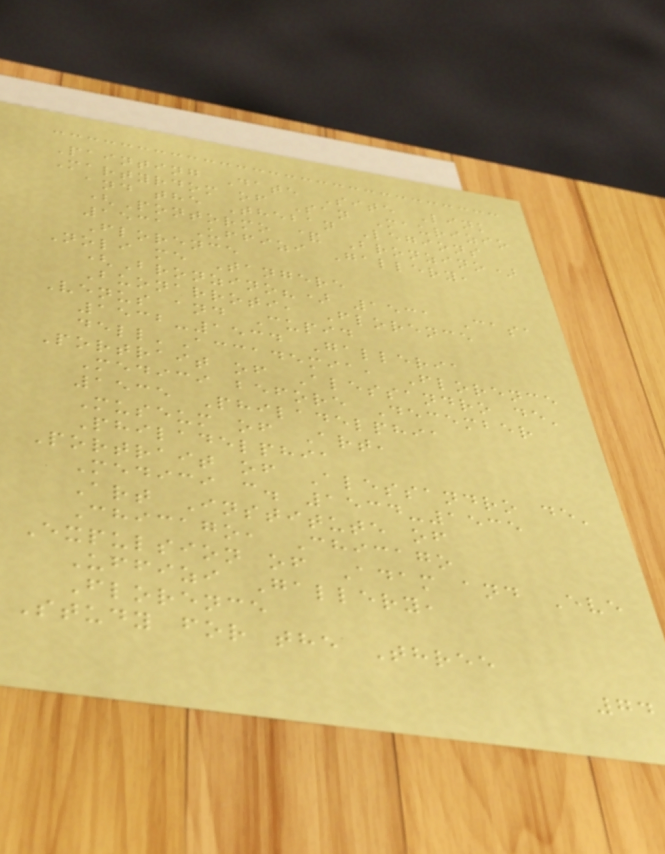Painting Date Site Link
Martyrdom of San Maurizio
and the Theban Legions
(Pontormo & Bronzino)
1531 Uffizi Gallery,
Florence
Noli me Tangere
(Bronzino?) 1531 Casa
Buonarroti, Florence
Venus and Cupid
1532-1534 Galleria
dell'Accademia, Florence
Portrait of Alessandro de'
Medici before December
1535 Philadelphia
Museum of Art,
Philadelphia
Portrait of Alessandro de'
Medici c. 1534-1535
Art Institute of
Chicago, Chicago
Expulsion of Adam and Eve
Uffizi Gallery,
Florence
Study for the Three
74
